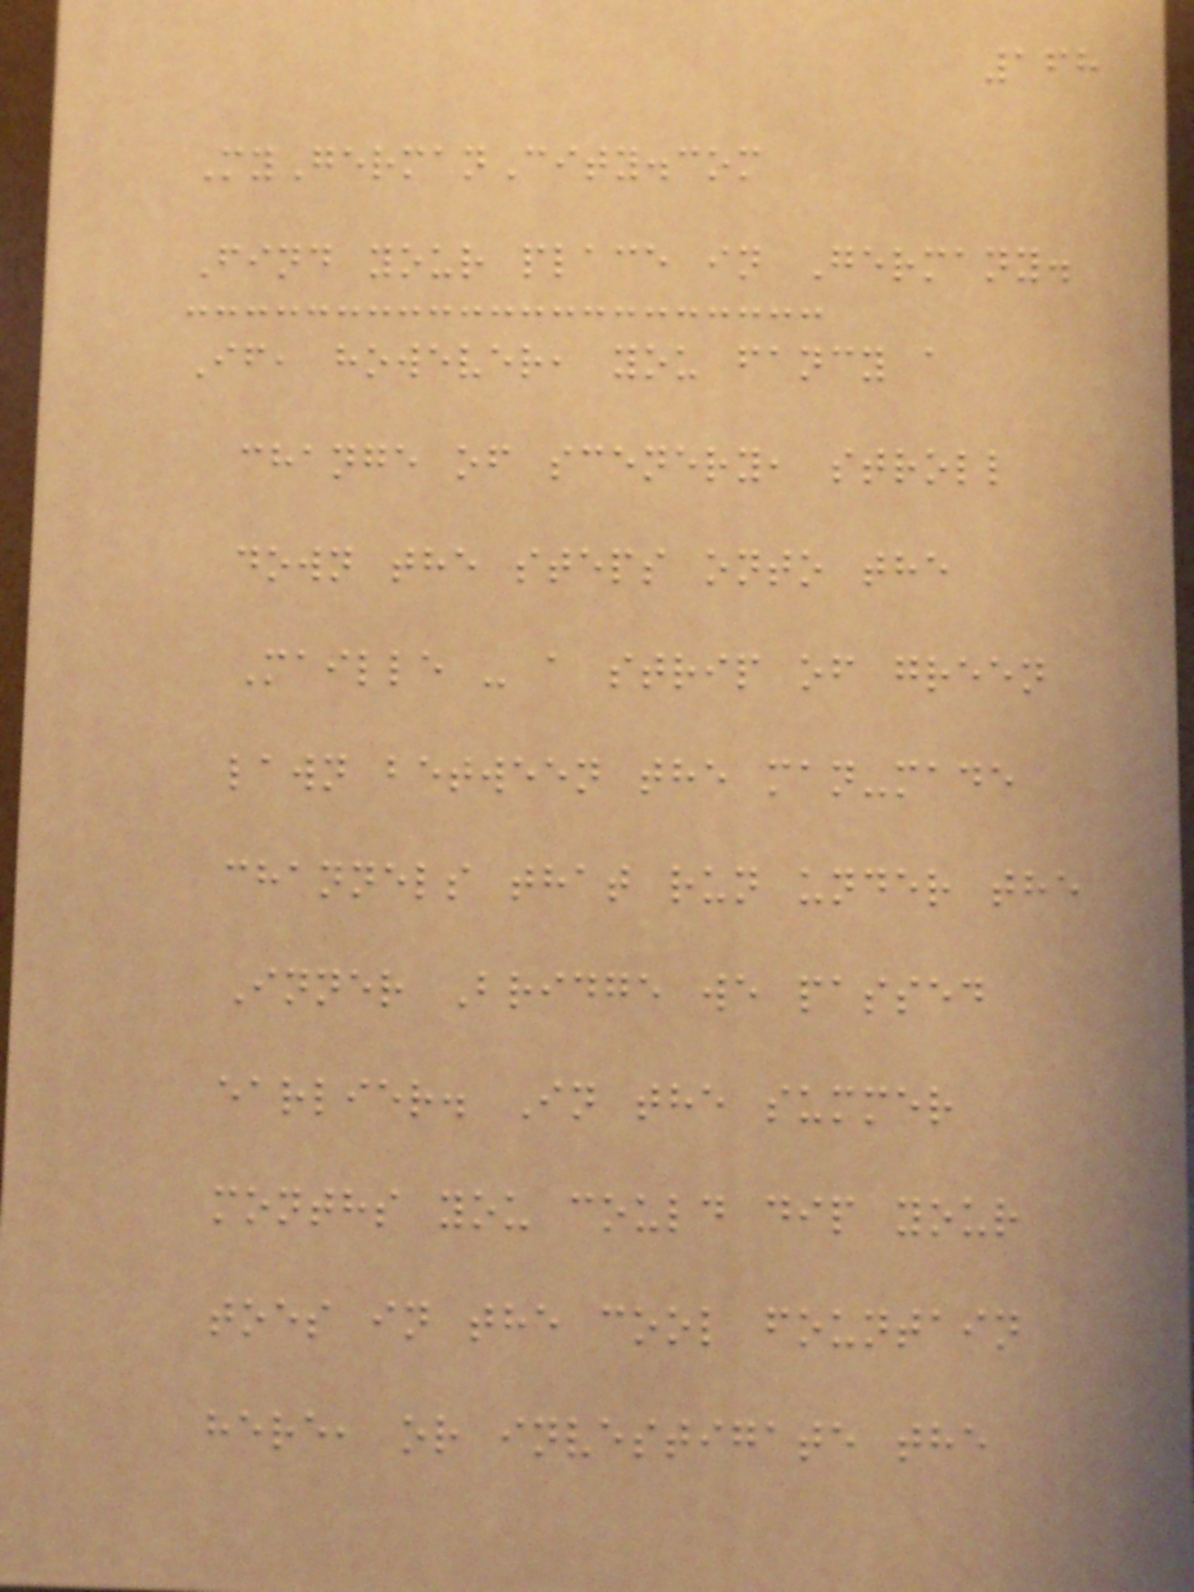168
MyGermanCity.com
Find your place in Germany.
If, however, you fancy a
change of scenery, stroll
down the steps onto the
Maille - a strip of green
lawn between the man-made
channels that run under the
Inner Bridge we passed
earlier. In the summer
months you could dip your
toes in the cool fountain
here, or investigate the
